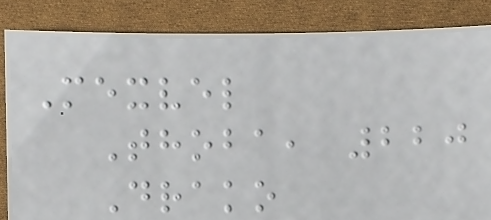Mexvel
Thoba, 220
Drako
